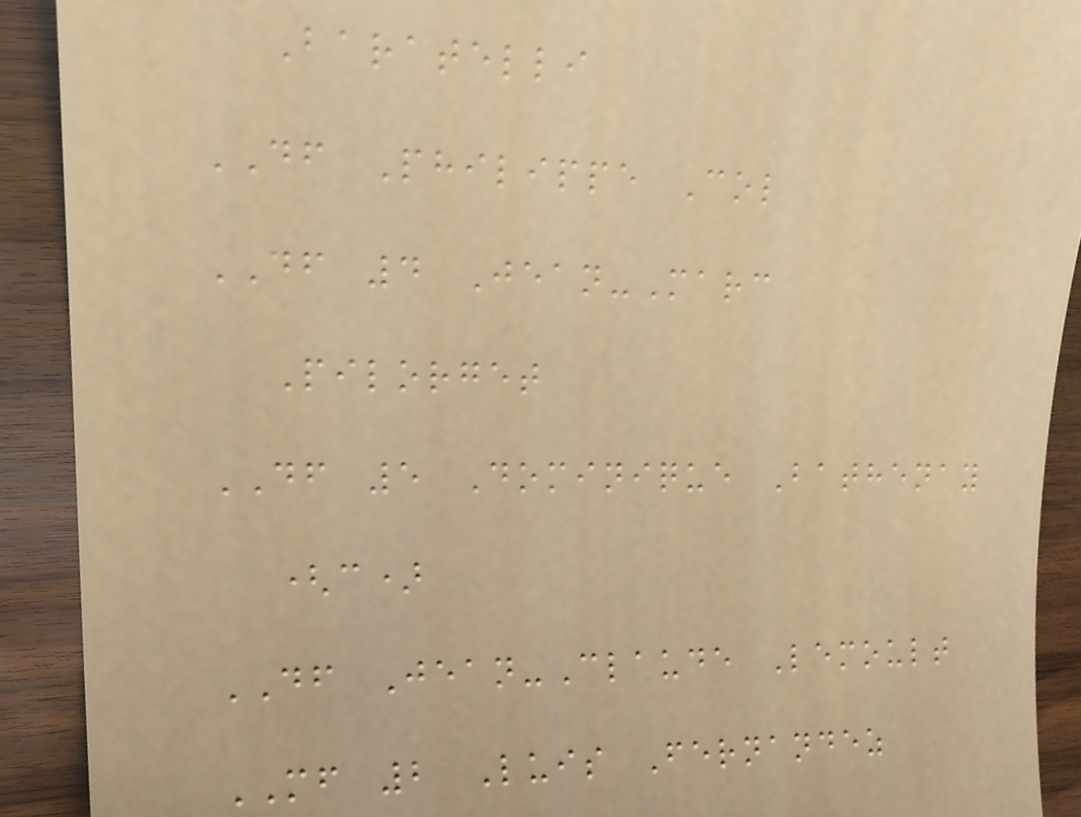Baratelli
DF Philippe Col
DF 4 Jean-Marc
Pilorget
DF 5 Dominique Bathenay
(c)
DF Jean-Claude Lemoult
MF 2 Luis Fernandez
